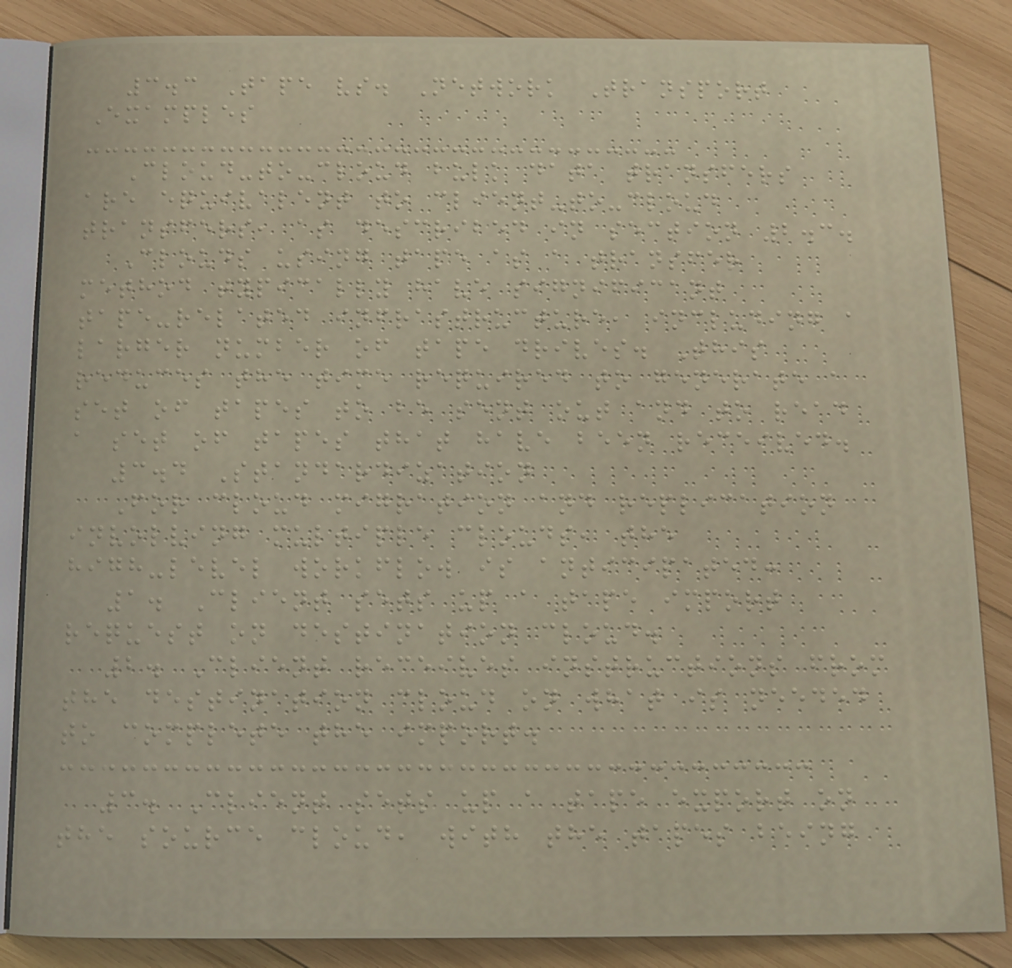3.3 Tape vs. Network Transport
Examples
Cloud-to-cloud bulk data transfers
are equivalent to client-to-cloud
transfers, as described in section 2.3.
Clouds using tape as a transfer
method typically have significant
tape-related infrastructure, including a
larger number of tape drives. This
reduces the time required to generate a
set of tapes to be sent out and to read
a set of tapes that have been received.
3.4 Standardization
For cloud migration and replication
involving multiple clouds, the
high-level workflow is anticipated:
1. Client sets up a tape import
request on destination cloud.
2. Client receives instructions from
the destination cloud on what is needed
to complete the import.
3. Client sets up a tape export on
the source cloud, with the tapes being
